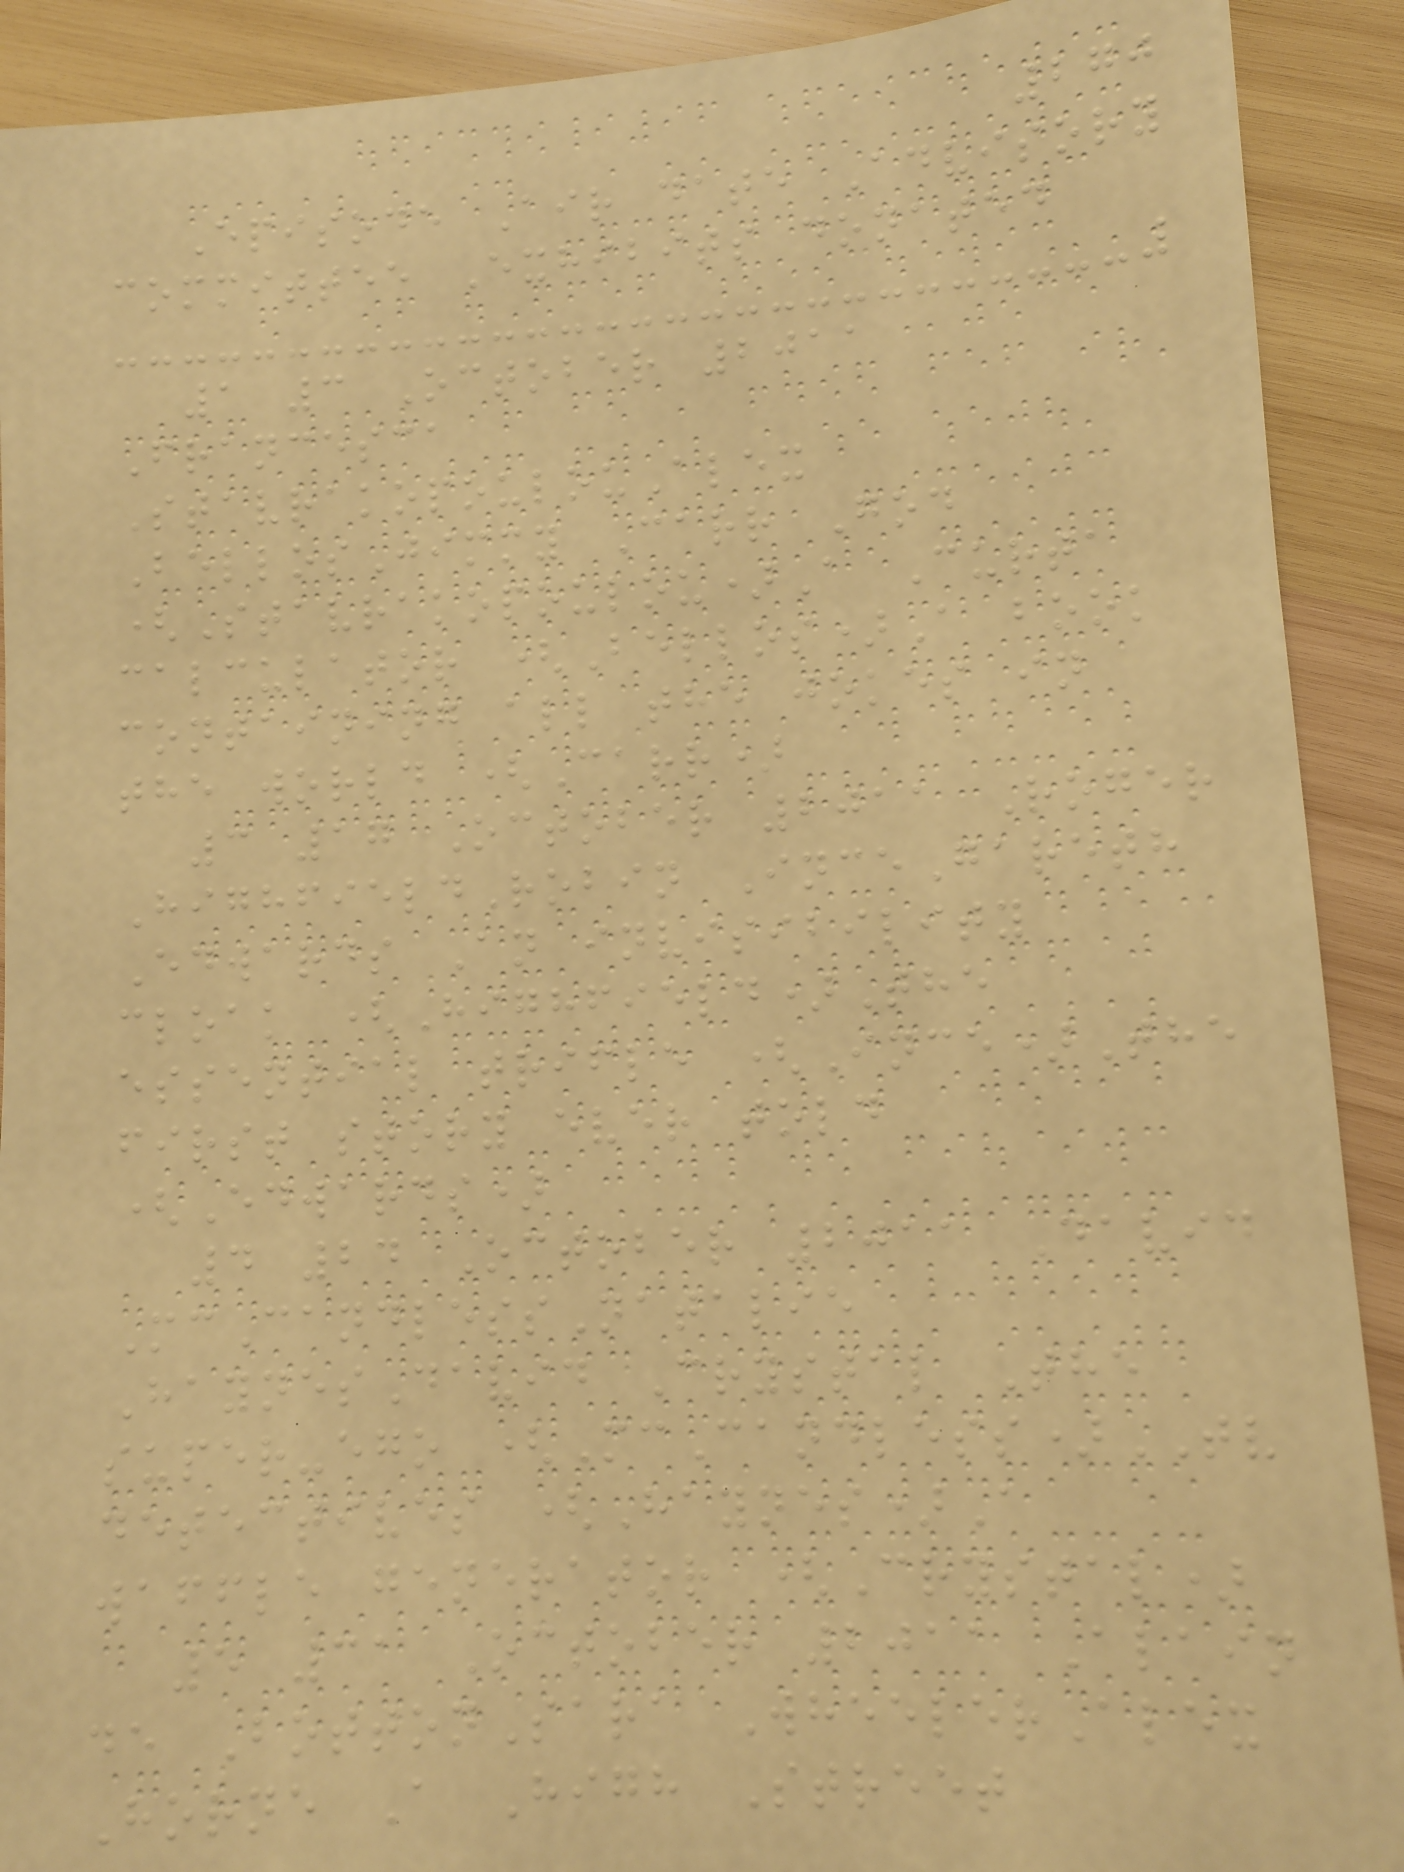270
Episode Air date Advisory
committee Exhibits donated
1 3 October 2011
Francesca
StavrakopoulouAlex
BellosJimmy Carr God
(Stavrakopoulou)A Curta
calculator (Bellos)A book
containing all the jokes in
the world (Carr)
3 17 October 2011 Roger
HighfieldRobin InceGareth
Edwards An invisibility
cloak (Highfield)The
essential trifle (Ince)The
first story ever told
(Edwards)
4 24 October 2011 David
McCandlessNatalie
HaynesDavid Crystal The
super-ego (McCandless)TV
detectives (Haynes)A
waffle generator (Crystal)
5 31 October 2011 Alain
de BottonSara WheelerAlex
Horne A High Street
